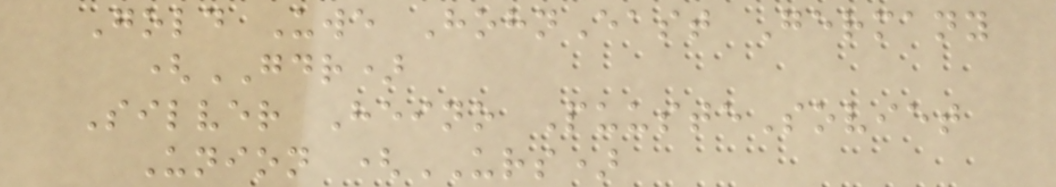Gold Uwe HohnEast Germany
(GDR)
Silver Heino PuusteSoviet
Union (URS)
